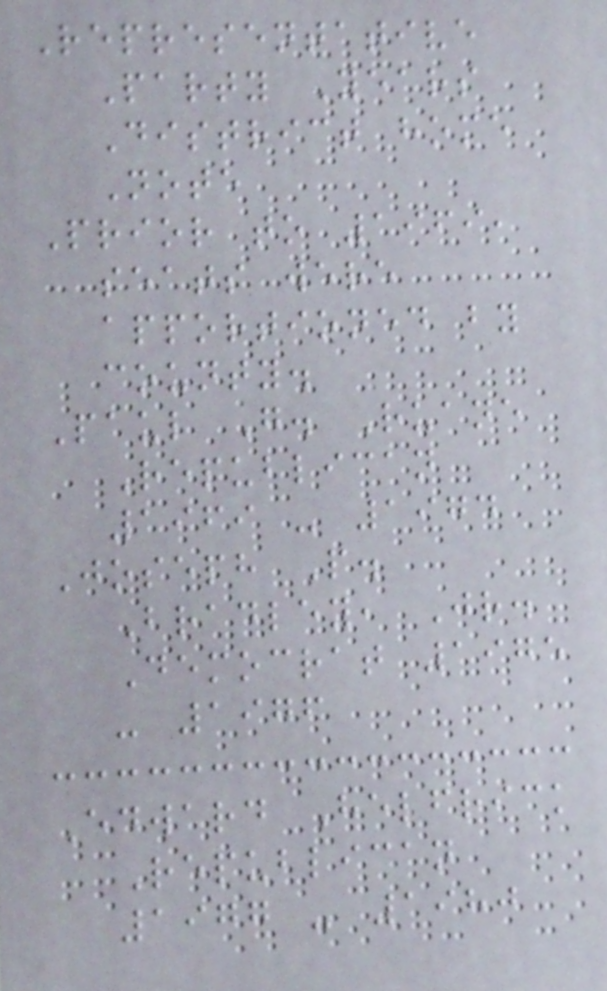Representative
Party Years
District home
Note
Prior to 1969,
seats were
apportioned by
county.
Paul G. Ruane
Republican
1969 - 1974
Joseph P.
Bradley, Jr.
Democrat 1975
- 1976
Edward Helfrick
Republican
1977 - 1980
